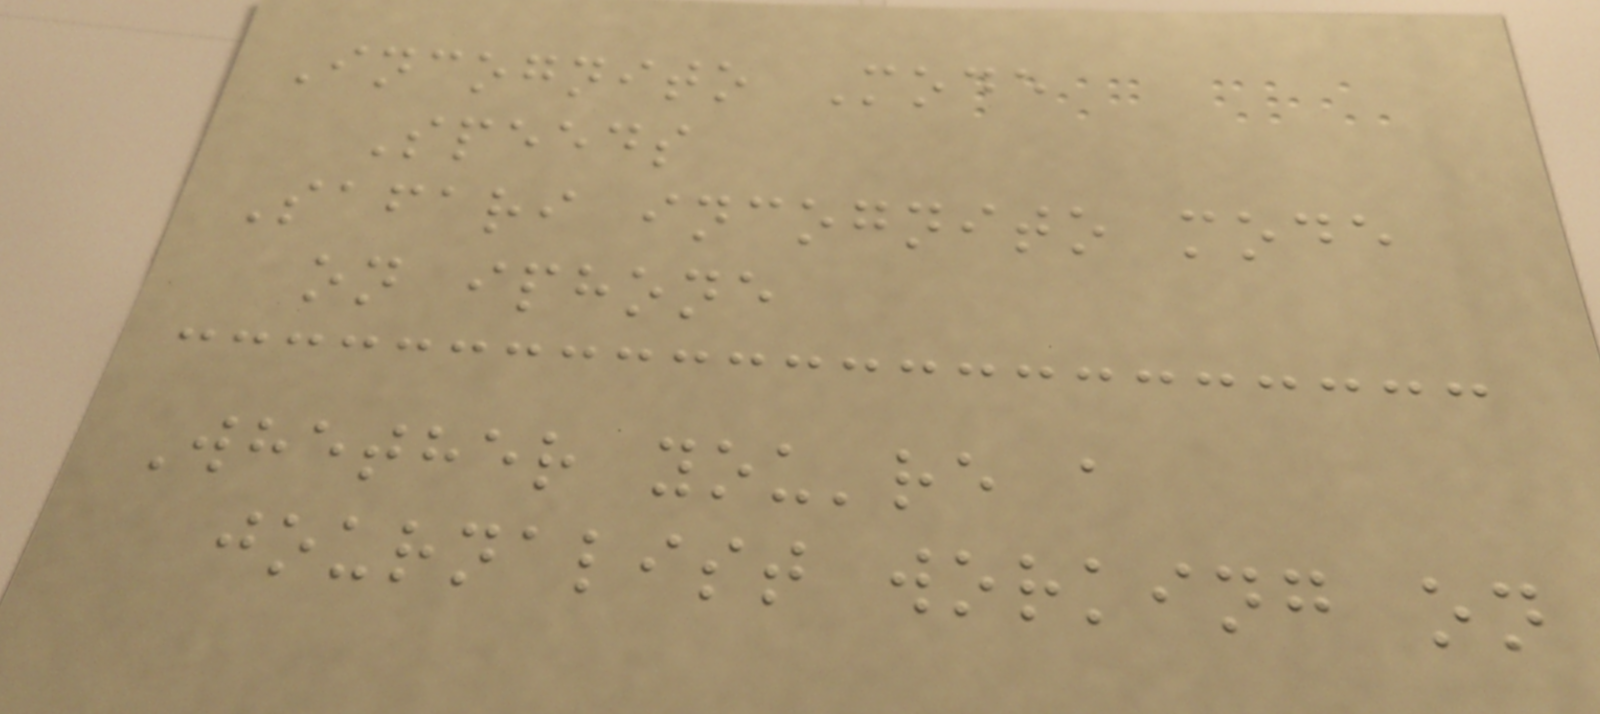Incognito Mode
Speeds
Safari incognito mode
on iphone
Whether you're a
journalist working on
